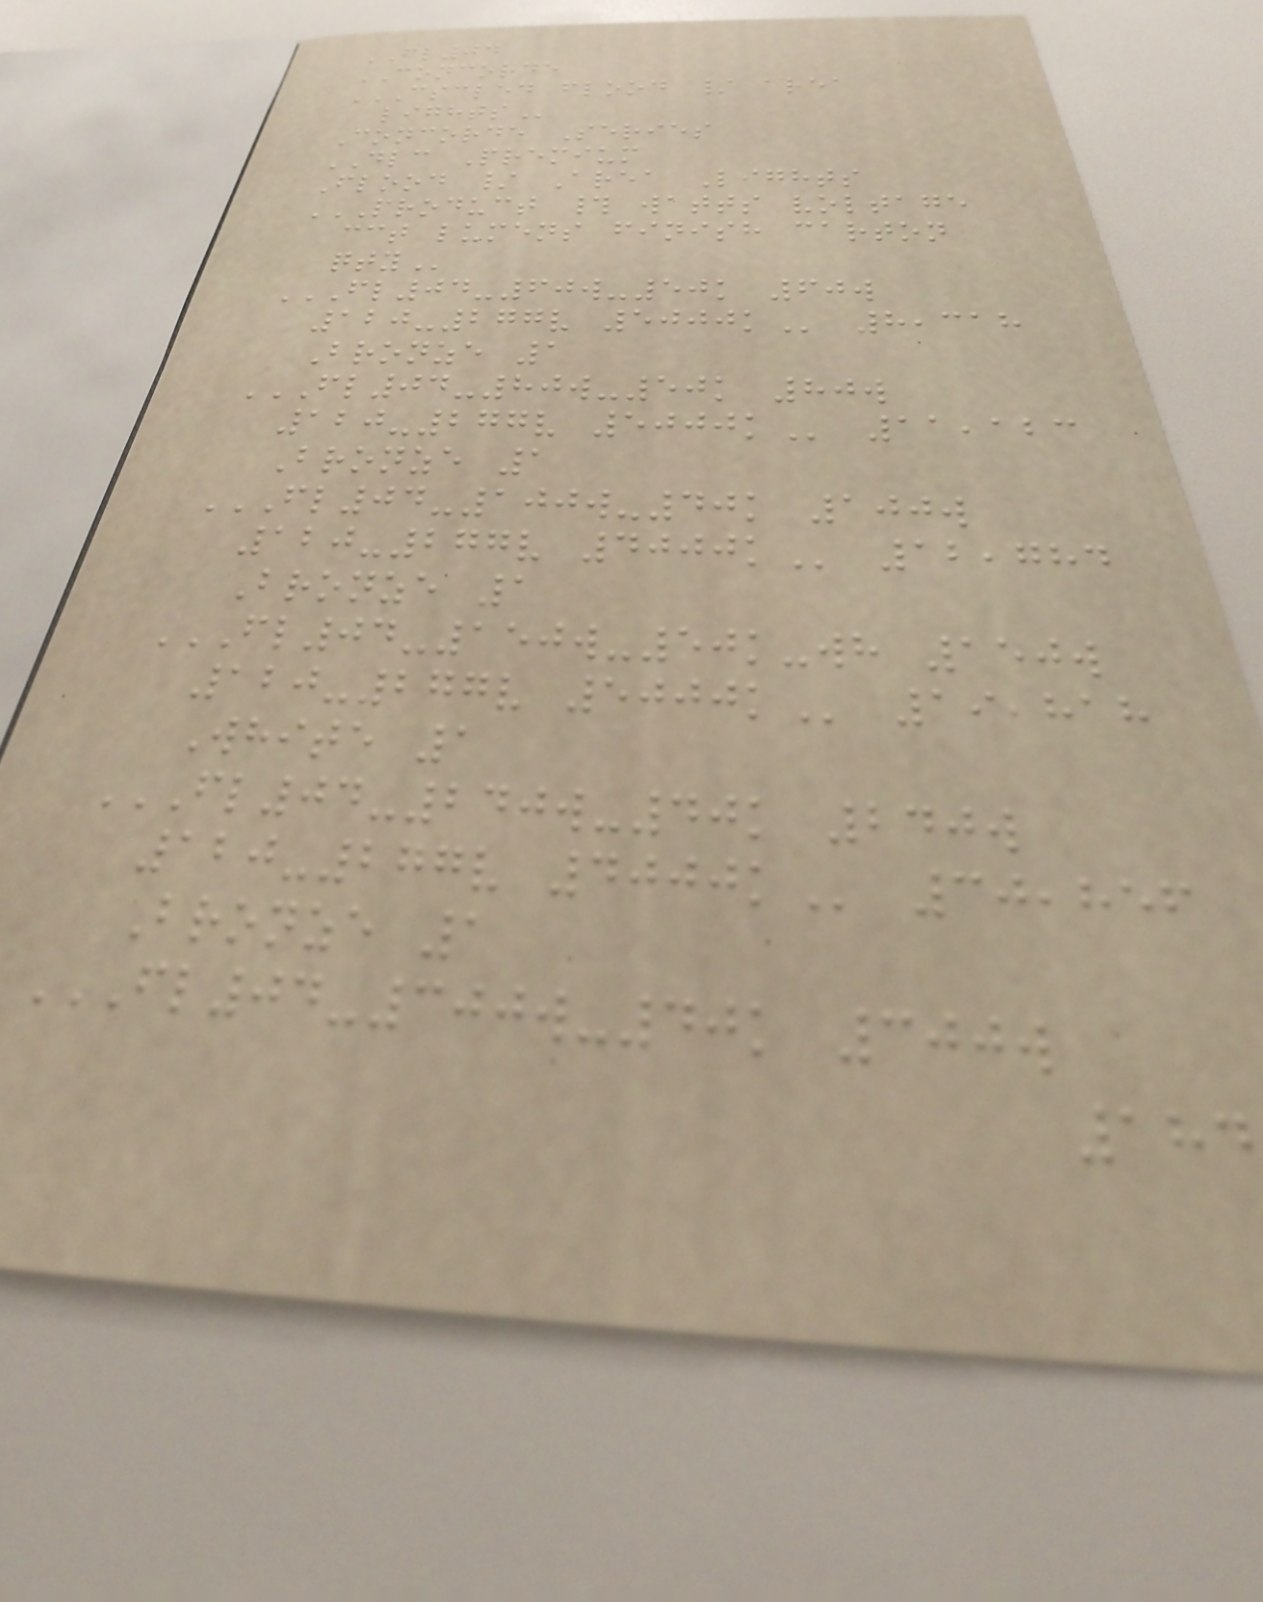FL04
CONCORDE
CSCLED FLOOD / AREA
LIGHTS
Concorde Series
DLC Premium
Flood / Area Lights
PRODUCT # WATTS VOLTAGE
CCT LUMENS FINISH CARTON
QTY
FL04-60W-50K 60W
120-277V 5000K 8,318
Bronze 1
FL04-80W-50K 80W
120-277V 5000K 11,123
Bronze 1
FL04-100W-40K 100W
120-277V 4000K 12,784
Bronze 1
FL04-150W-50K-WH 150W
120-277V 5000K 19,818
White 1
FL04-240W-40K 240W
120-277V 4000K 30,856
Bronze 1
FL04-300W-40K 300W
184
